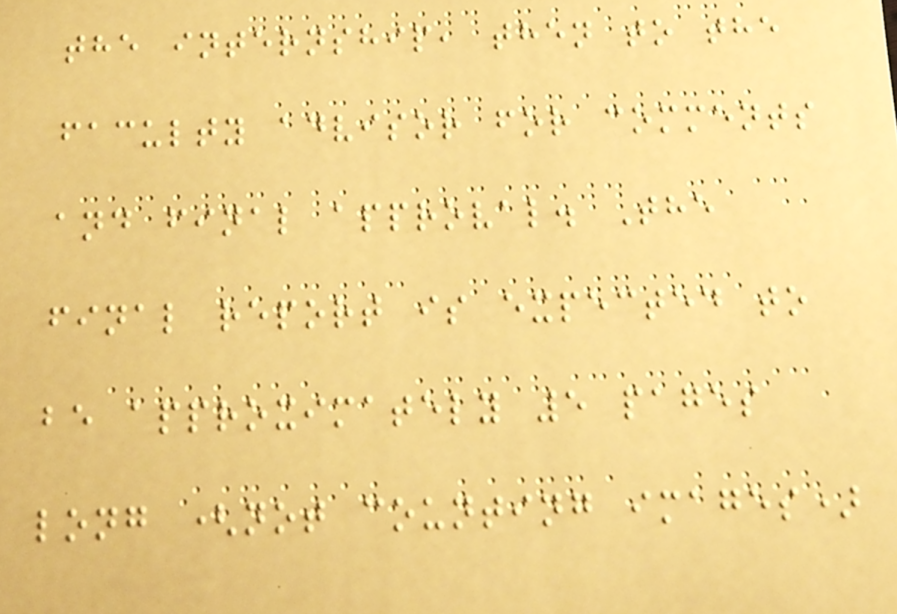the internship, then to the
faculty advisor for comments
and final approval. The
final report is expected to
be approximately 5 pages
long (not counting images)
